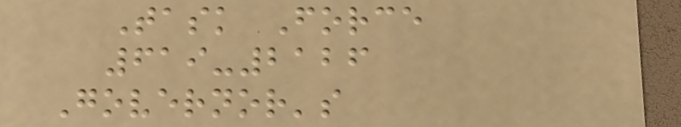Task Force
619-2126
Governor's
